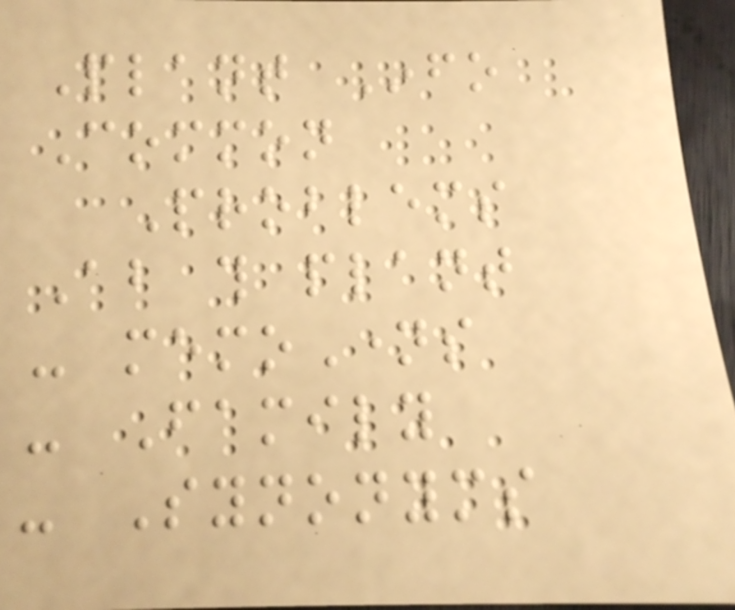Plant Info
Common
Problems
About this plant
- memoNames
- Family
- Synonyms
